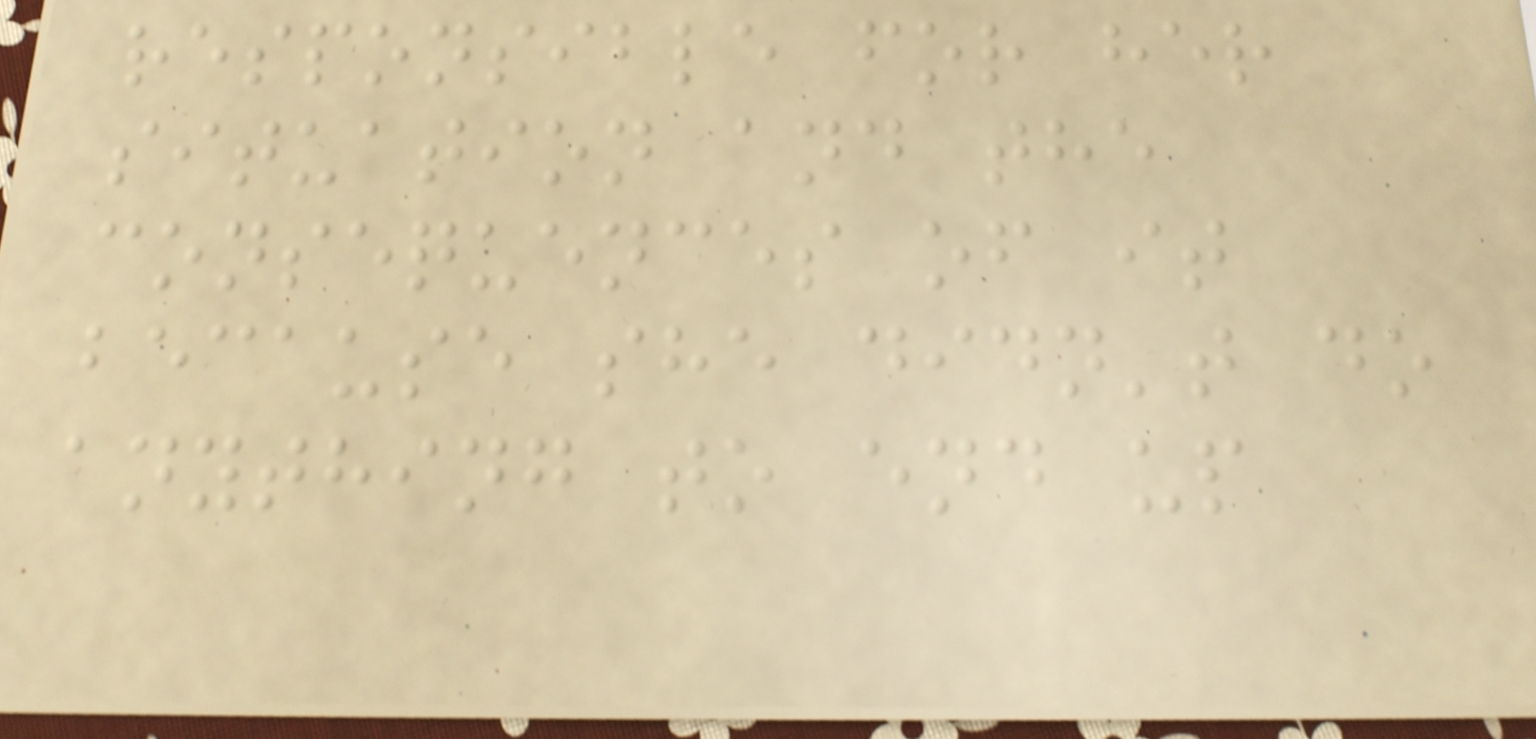responsible for her
situation and the
consequences of it
because she didn't do
anything to end up
